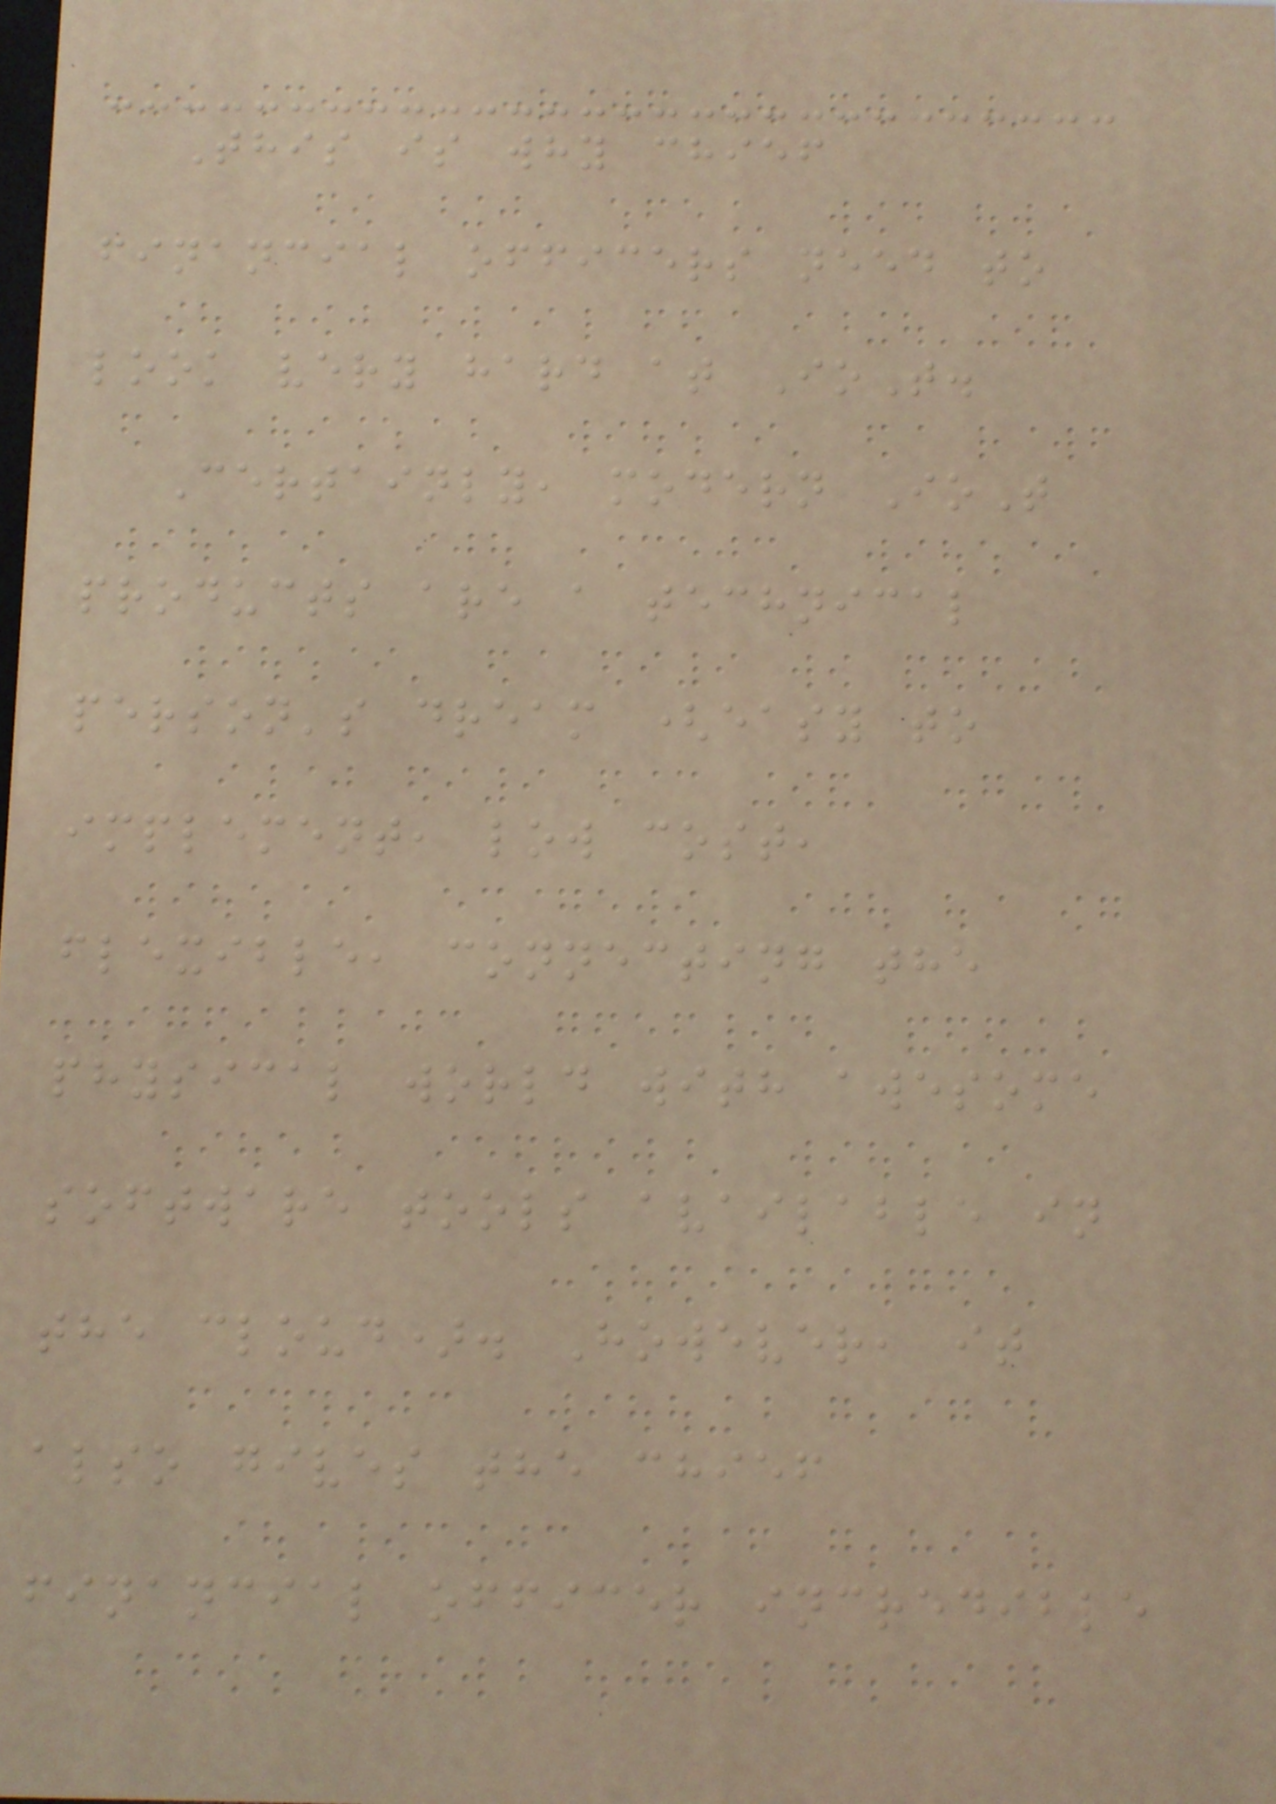This is why chief
financial officers need to
look very hard at IoT.
Certainly, modern IoT
products are a technical
person's dream (easy to
implement, low cost,
flexible, connecting the
physical world with awesome
software tools available in
the cloud). However, it
also gives the chief
financial officer incredible
